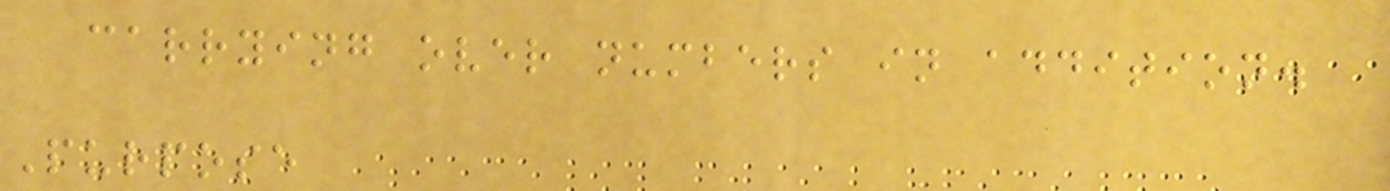carrying over numbers in addition.
Purpose
